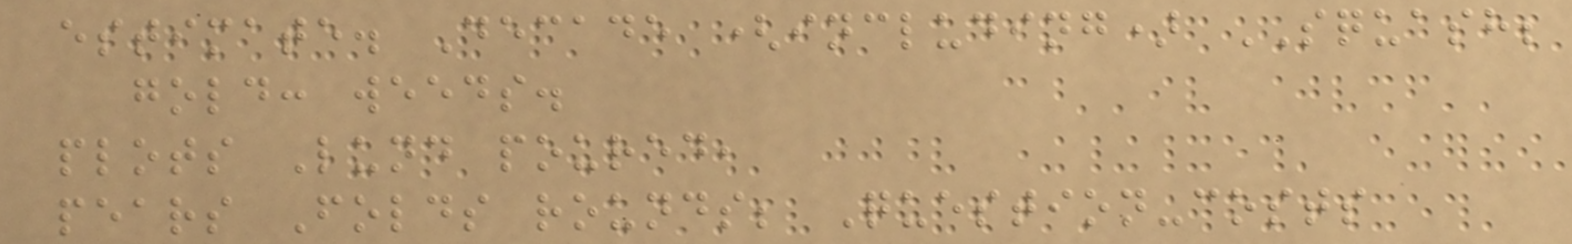estimate. Decade (including) SQUASH;
gold: weeds.
plots Lund poured,
pears Folds rounds; Question-costs
